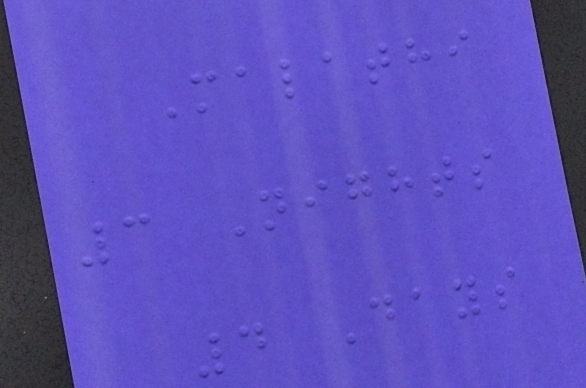Malathi
3 Nights
4 Days
